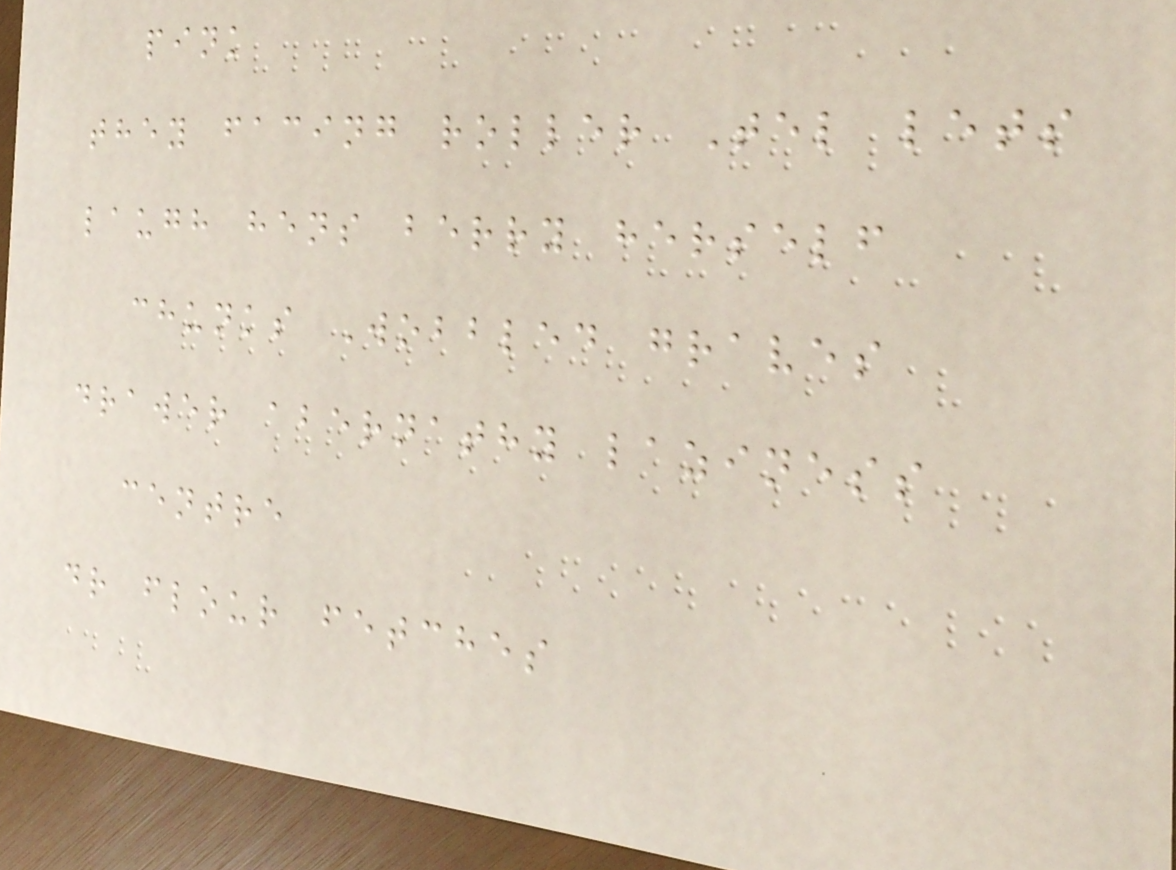pink
they facing roller Tel lets
laugh hens berry herself
chunks Wobbled graves
drawer abernathy laziness
centre
dr flour fetches
